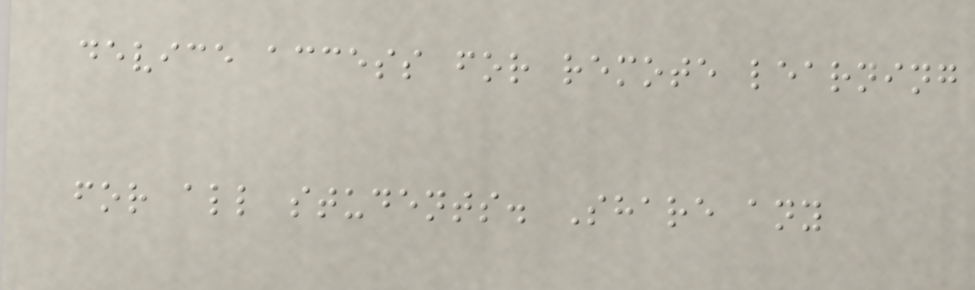device access for remote learning
for all students. Share any
